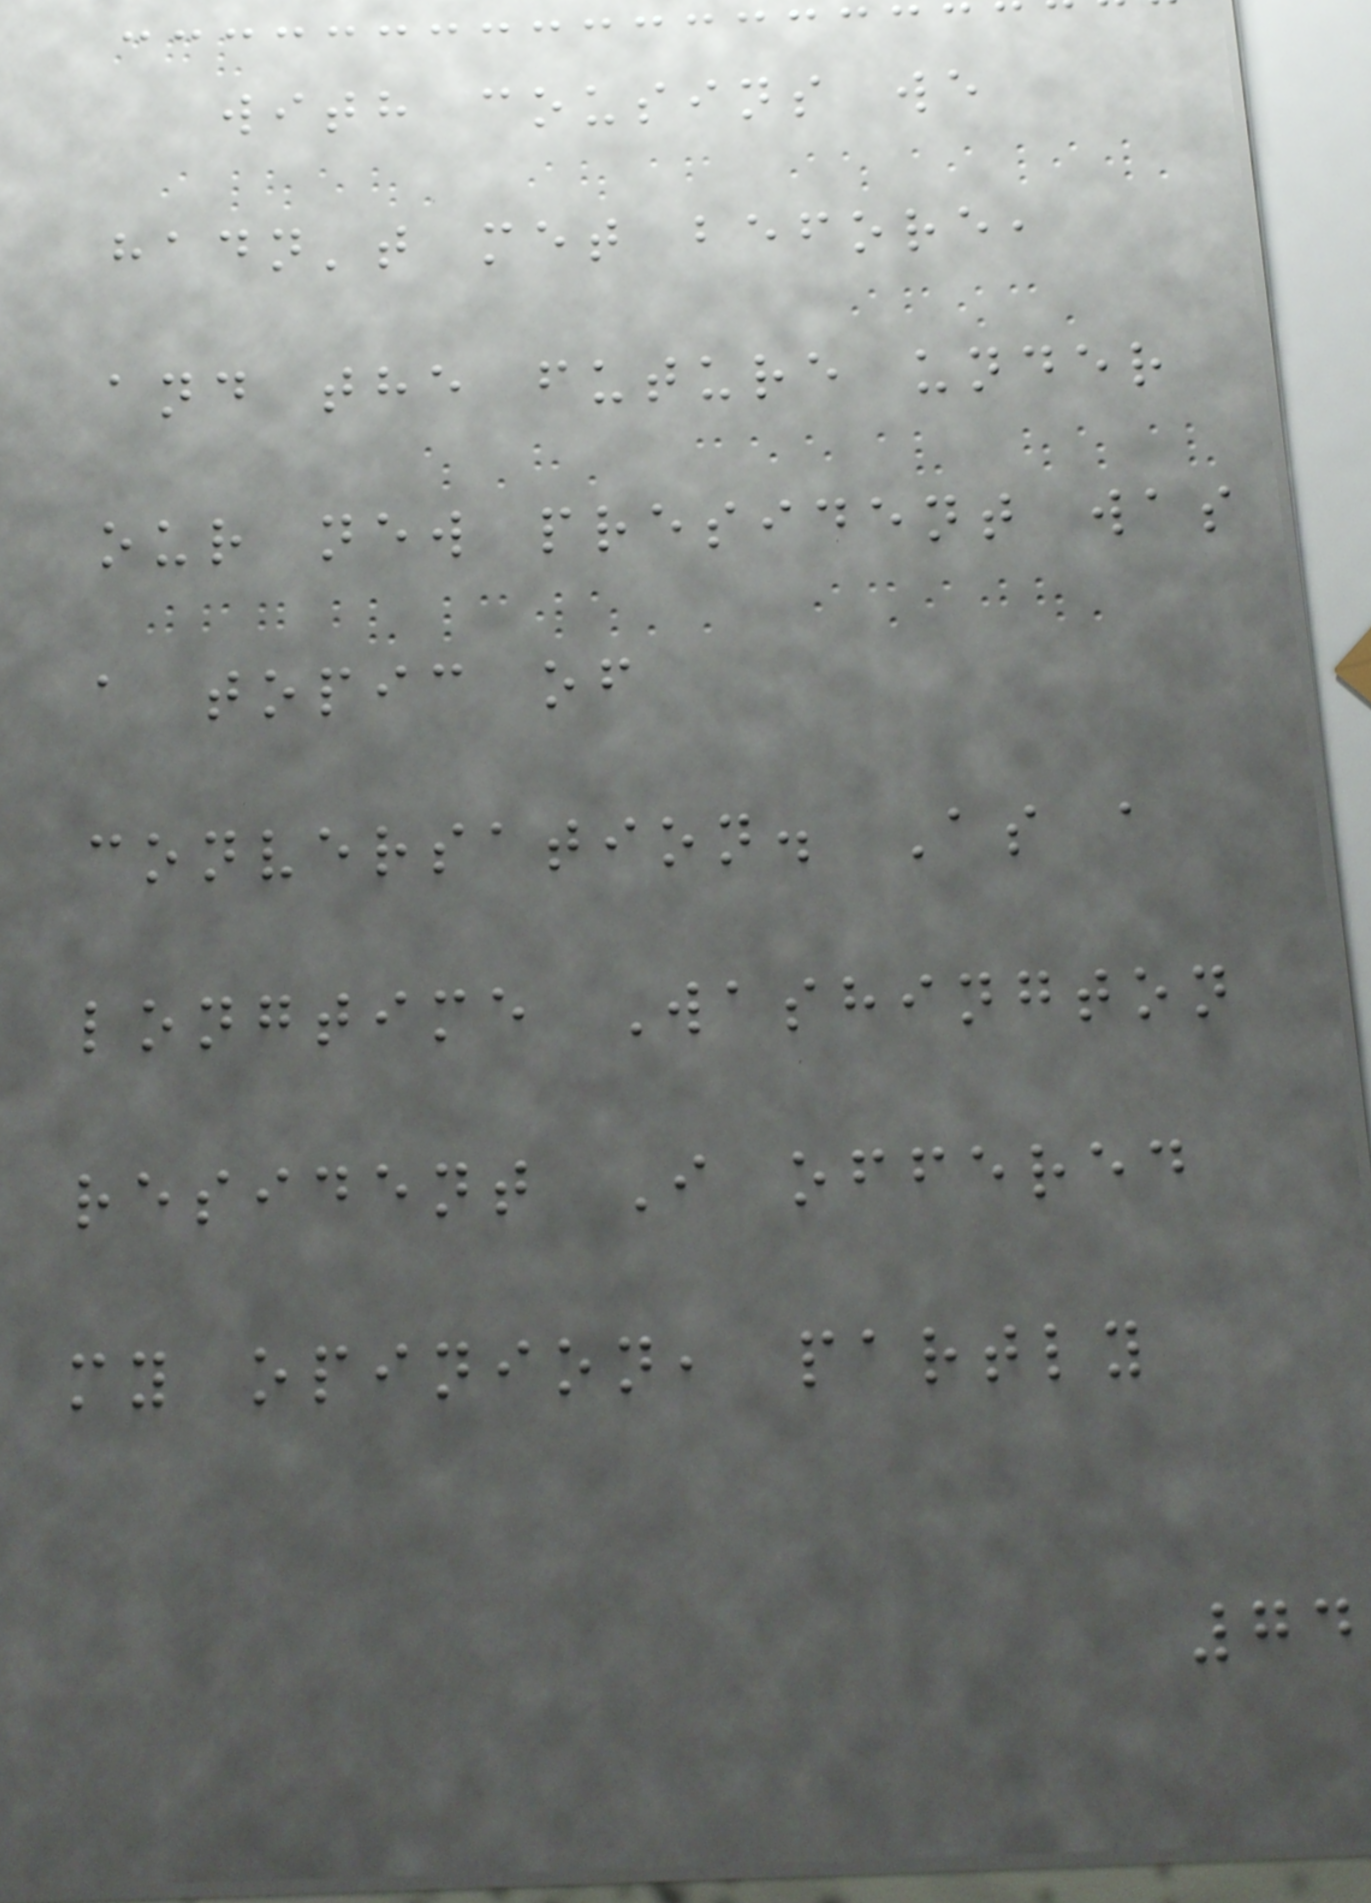with cousins we
hadn't met before,
and the future under
our new president was
a topic of
conversation. As a
longtime Washington
resident I offered
my opinion, partly
74
